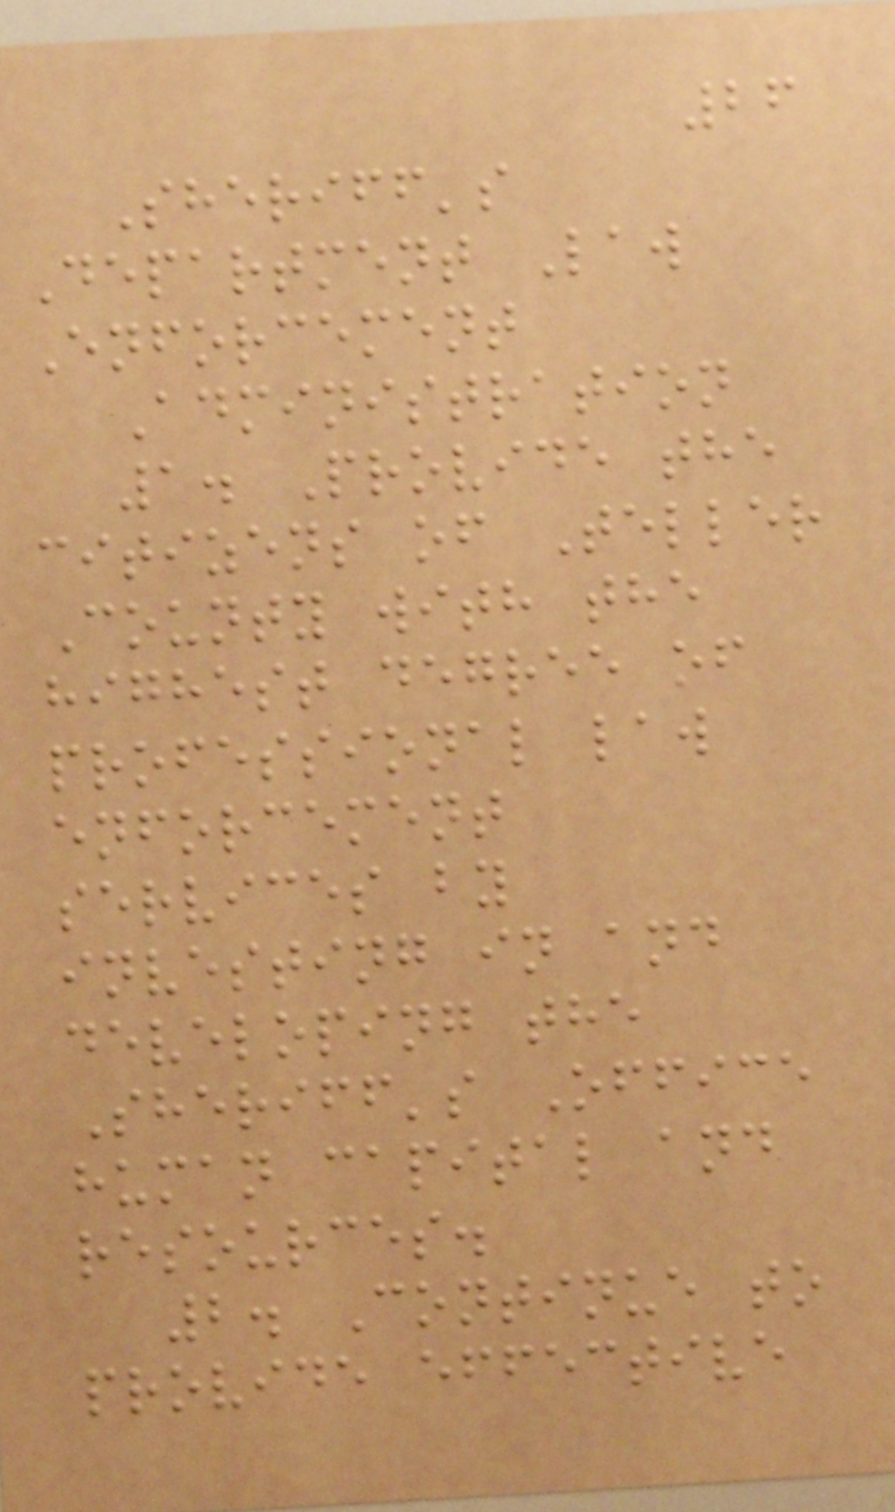26
Sheriff's
Department Law
Enforcement
Administration
1. Provide the
citizens of Teller
County with the
highest degree of
professional law
enforcement
services by
investing in and
developing the
Sheriff's Office
human capital and
resources.
2. Continue to
provide effective
